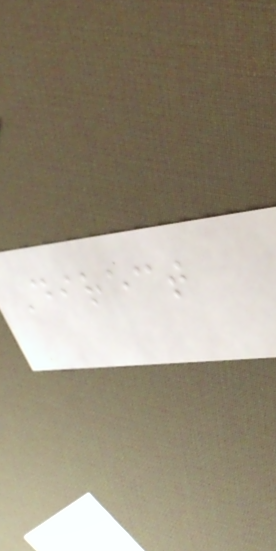Direct
